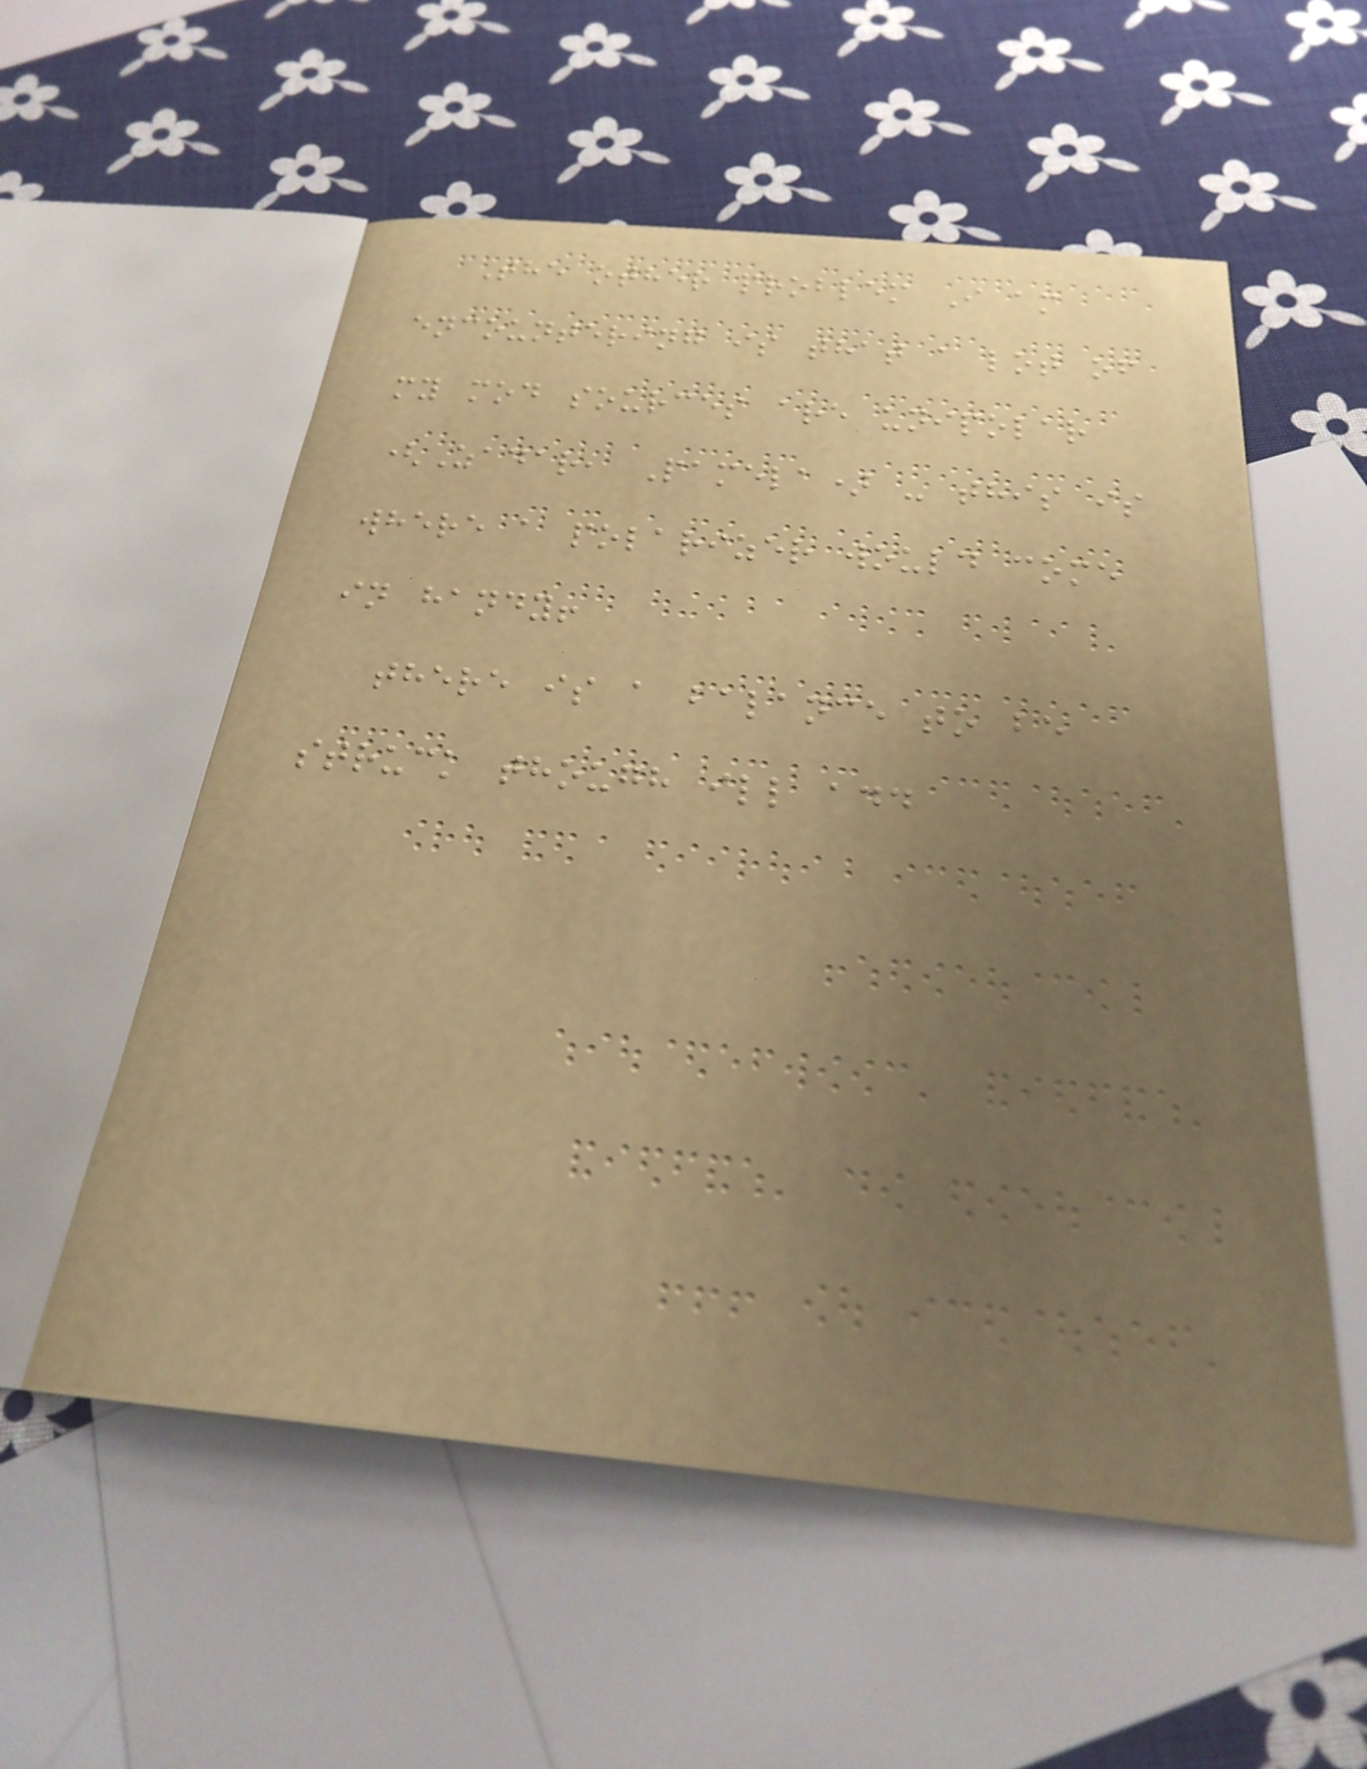The other problem I am
encountering is that a lot of
my mod sources are unipolar
(Zadar, Pamela) - this is
where a polarizer would come
in handy!
there is a balance to be
struck though ill add
